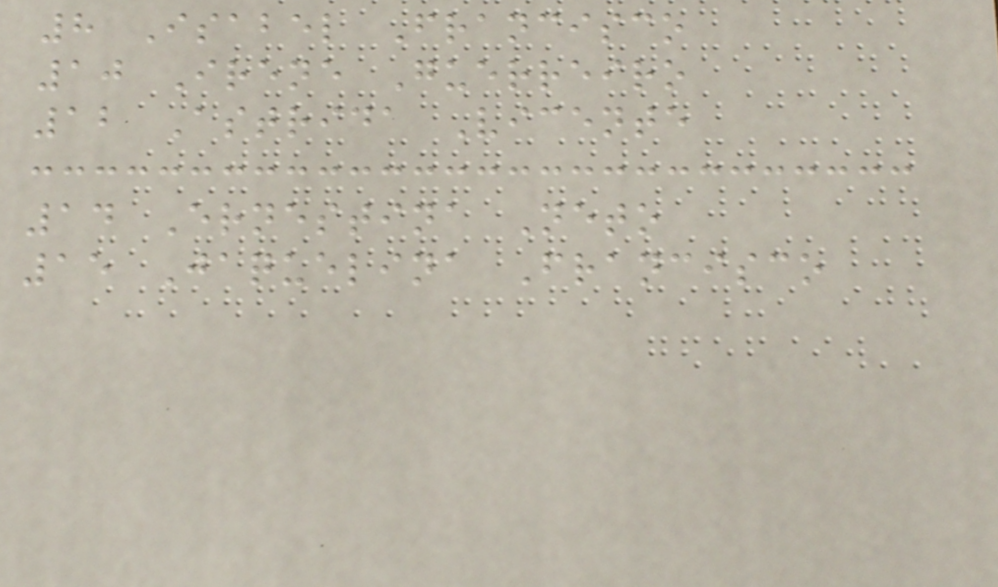8 Isabel Francisco
10 Irene Guerreiro
12 Astrida Vicente
14 Ernestina Neto
15 Jaquelina Francisco
